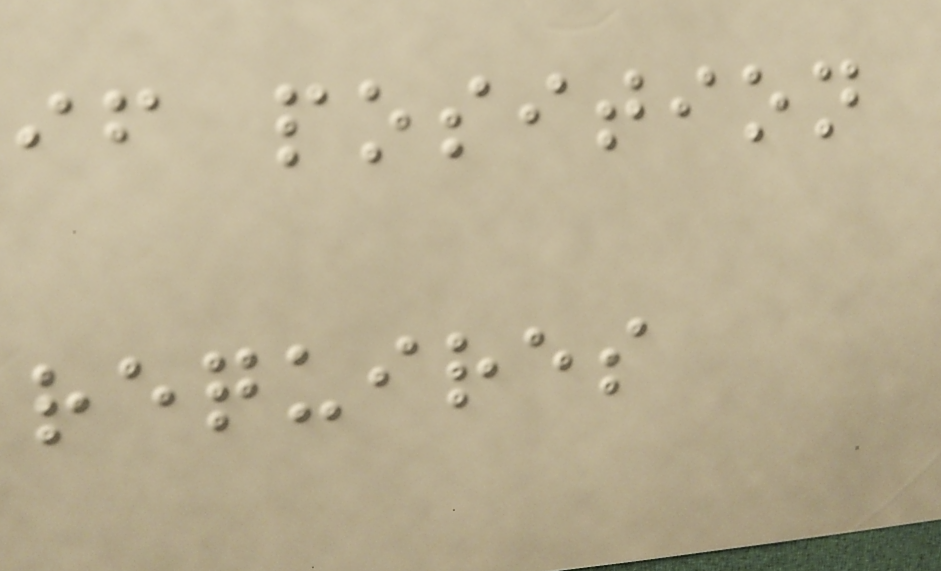if position
requires
